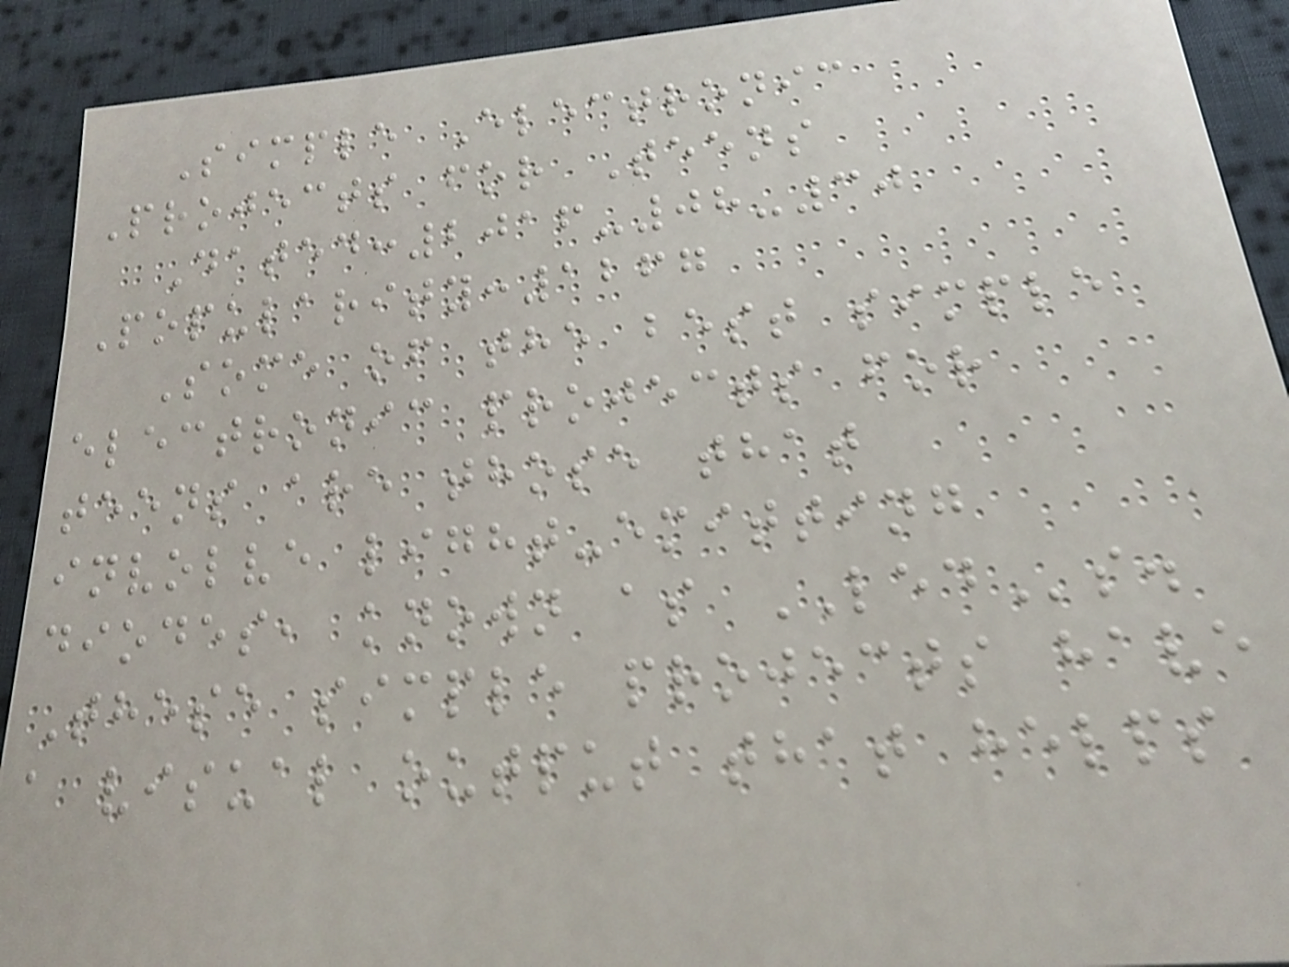Simple Electronic
Projects for Teens
Dated:2016-08-30
Popularity:1267
Some of the best simple
electronic projects for
teens are those that
involve light-emitting
diodes, known as LEDs.
These simple projects have
a visual output that helps
